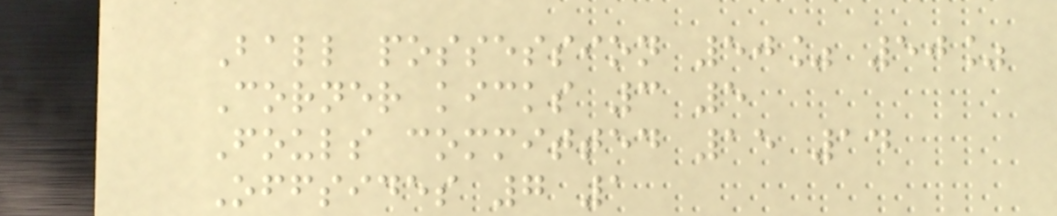Ball possession 50% 50%
Corner kicks 3 5
Fouls committed 15 14
Offsides 7 1
